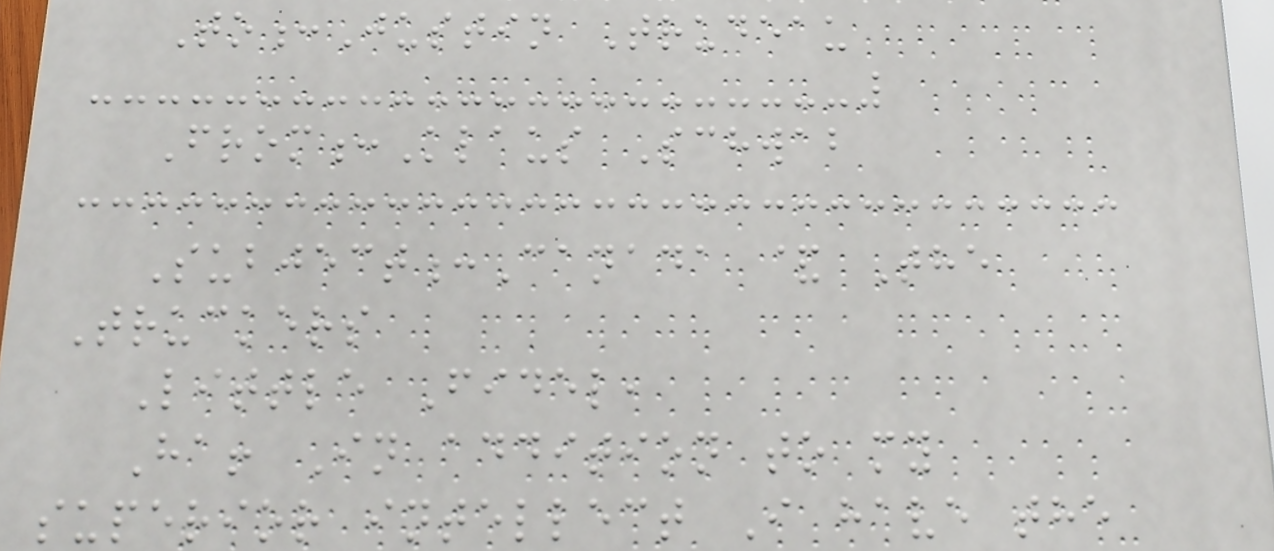To:Justin Trudeau
From:Klaus Schwab
Subject:Canada & The
Truckers
Little Fidel,
Ha! In addition to my
superior intellect I have the
